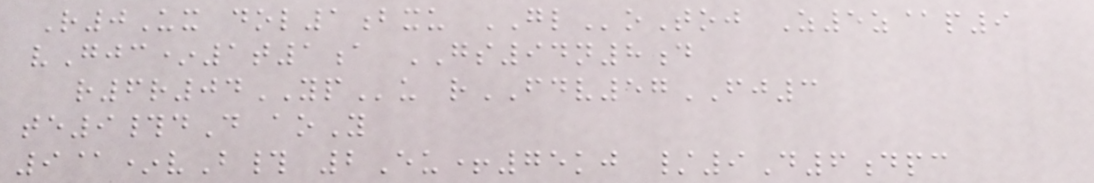R0Ux dol1bxu GLoToj Z5z@p9
vGjc*1t1a GS94n8d
r6r04YPu rFDV57FJ3
te9#dD aoY
9@*vB# 2Eu+75kj /9D6dpc
